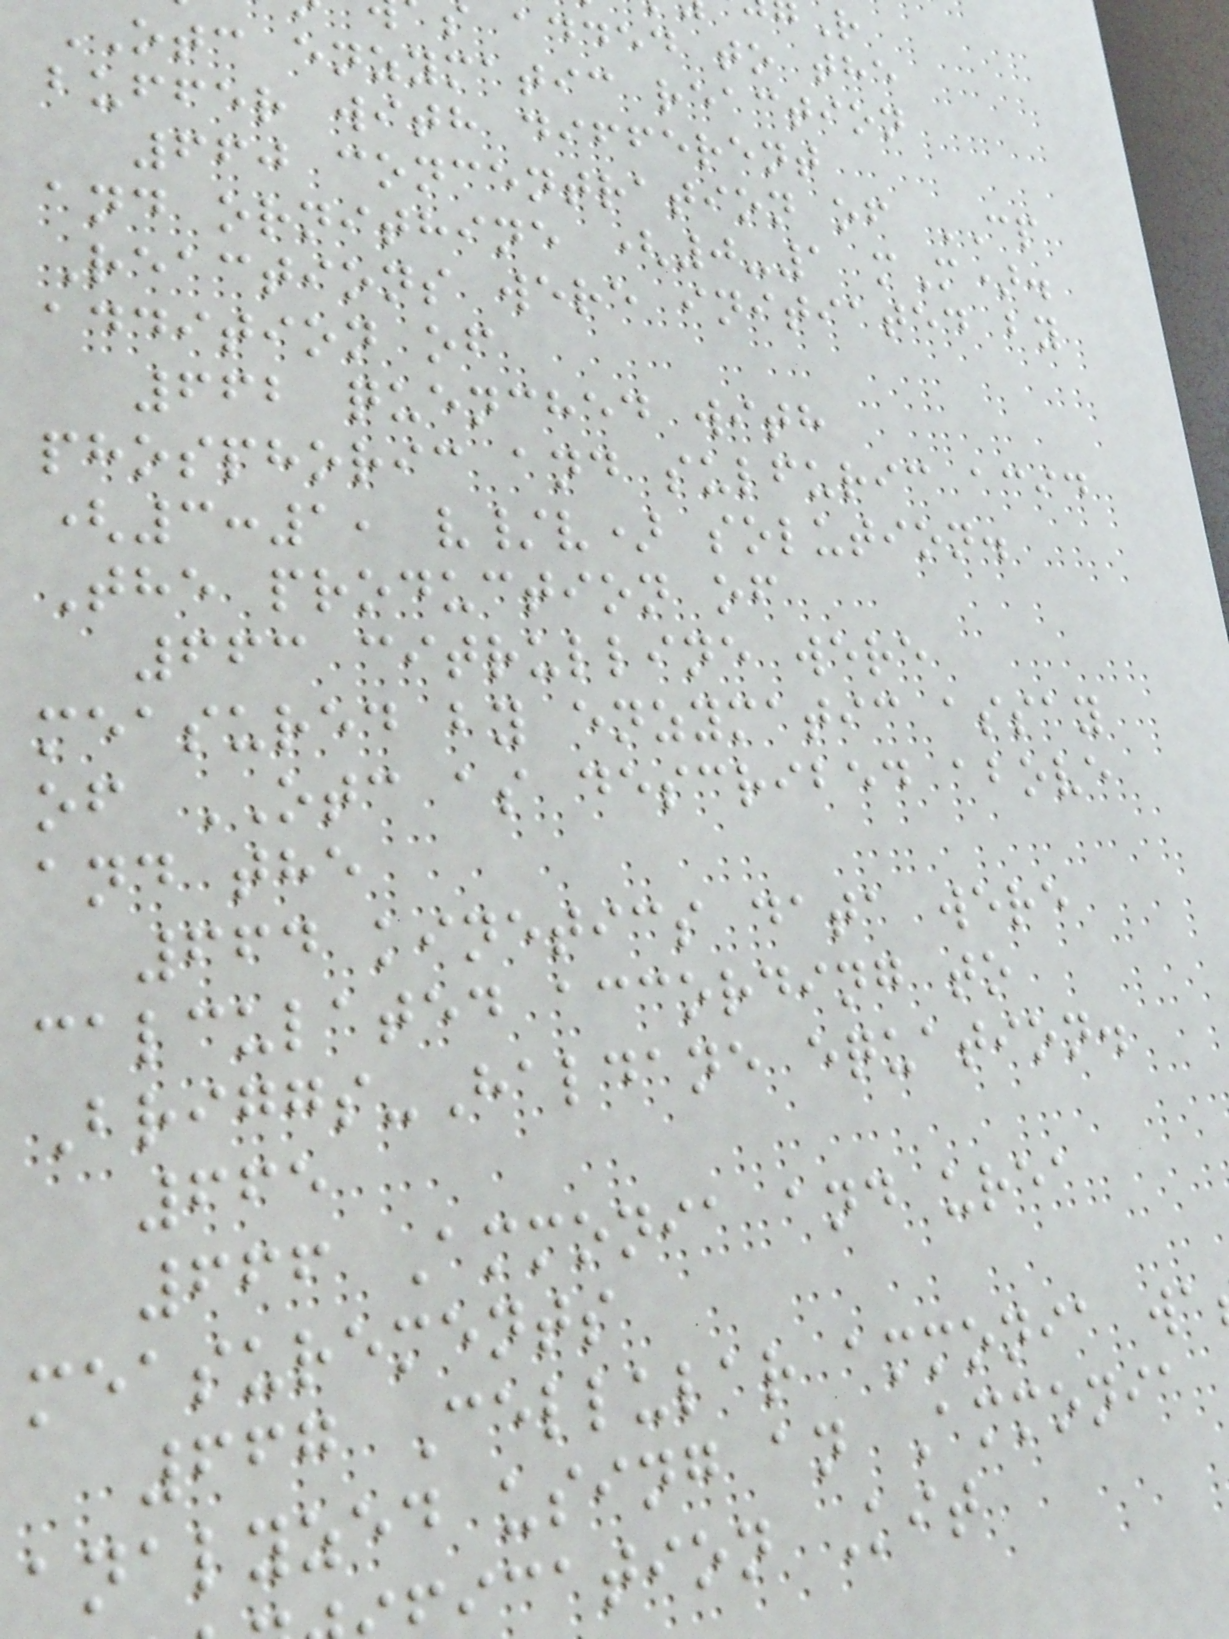s added to the
OTC enzymatic reaction
buffer with different
660 concentration of CP
and ornithine (0-1 mM).
Reactions were initiated by
addition of
662 quenched with
phosphoric and sulfuric acid
(3:1, v/v) solution.
The production of
663 citrulline were
measured by enzymatic assay
of OTC as described above
and the
664 kinetics data were
calculated according to
Briggs-Haldane equation.
665
666 Ammonia and urea
measurements
667 Cellular ammonia wa
analyzed using an Ammonia
ication Kit
